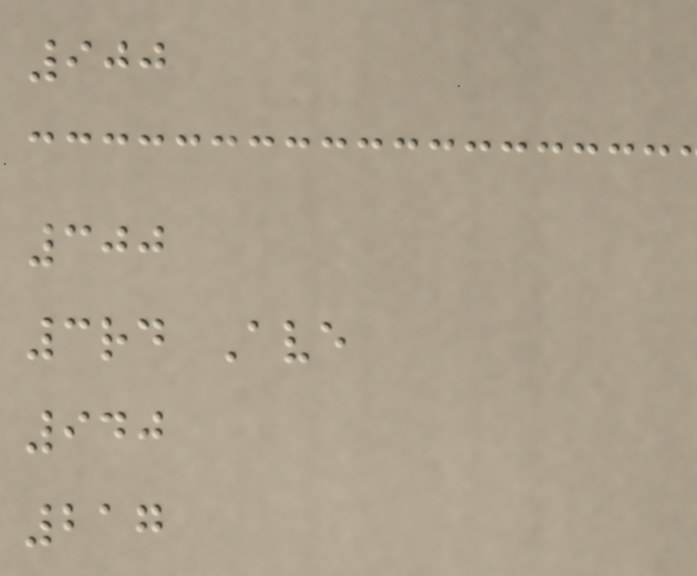900
300
3rd Ave
940
217
